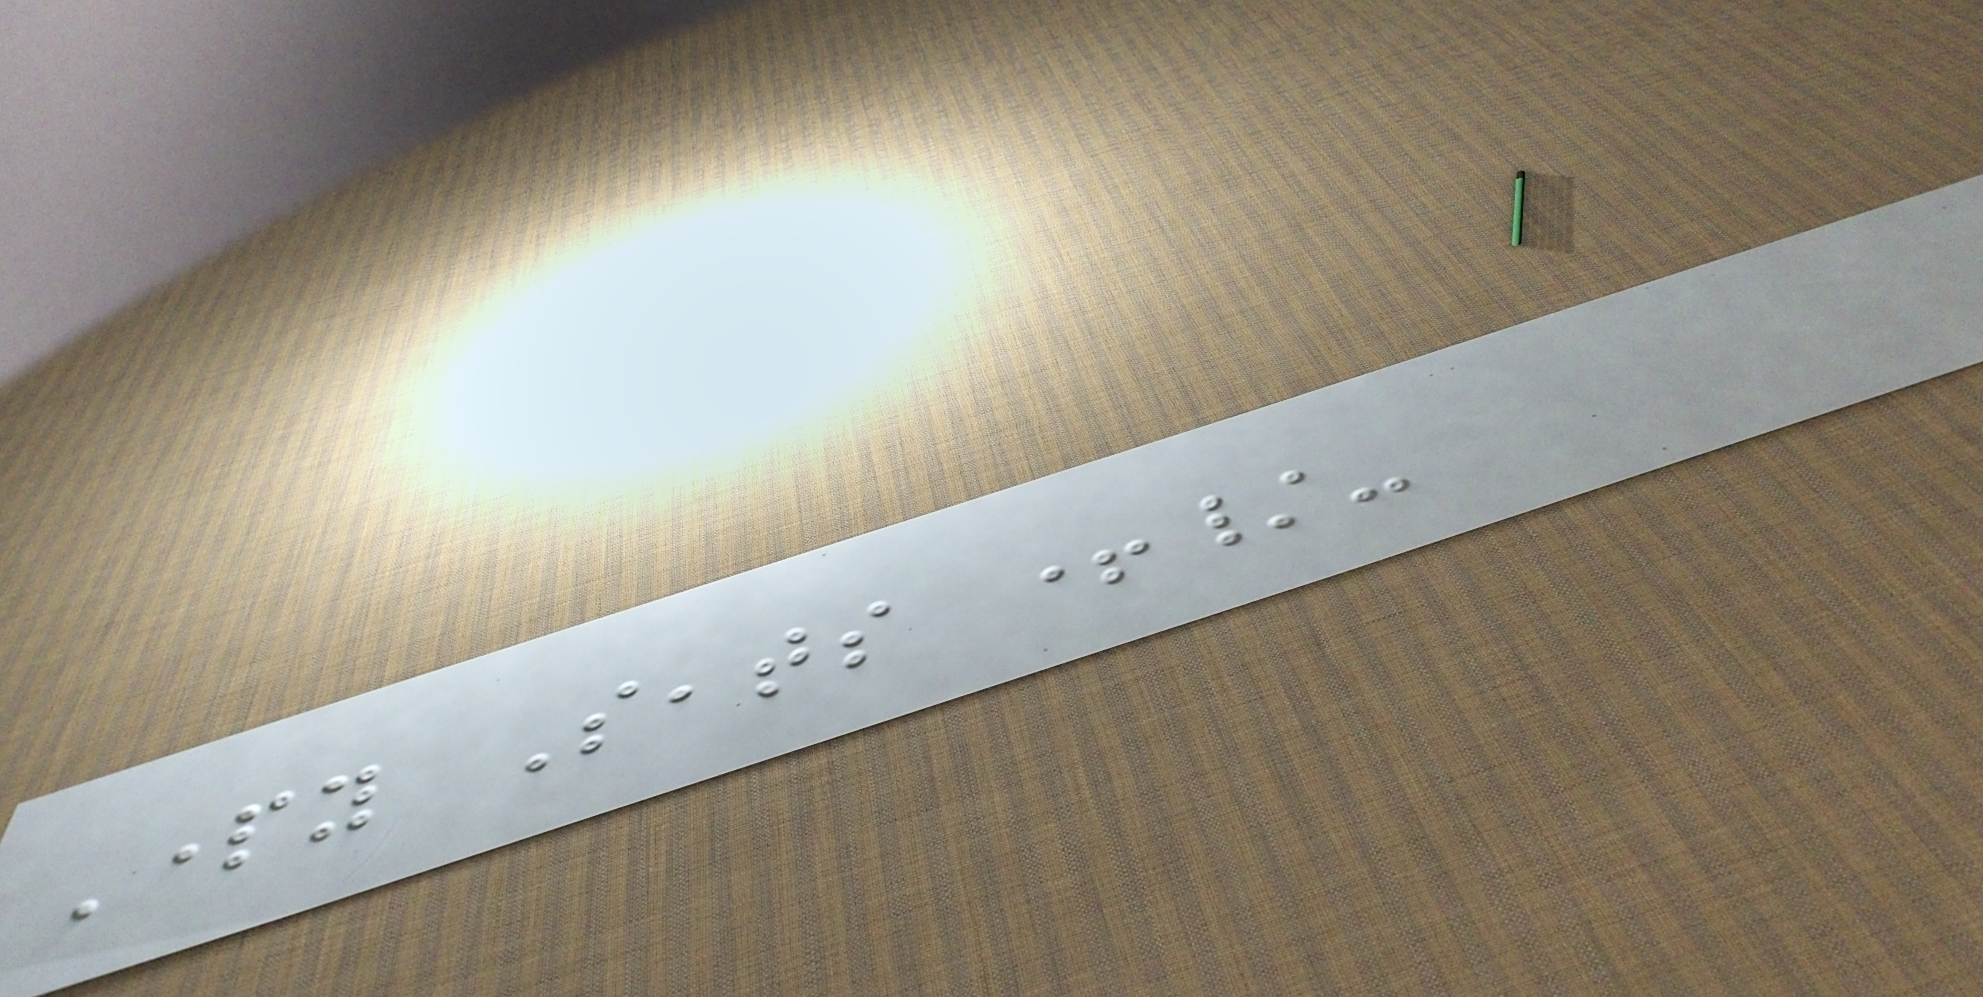Party Seats +/-
